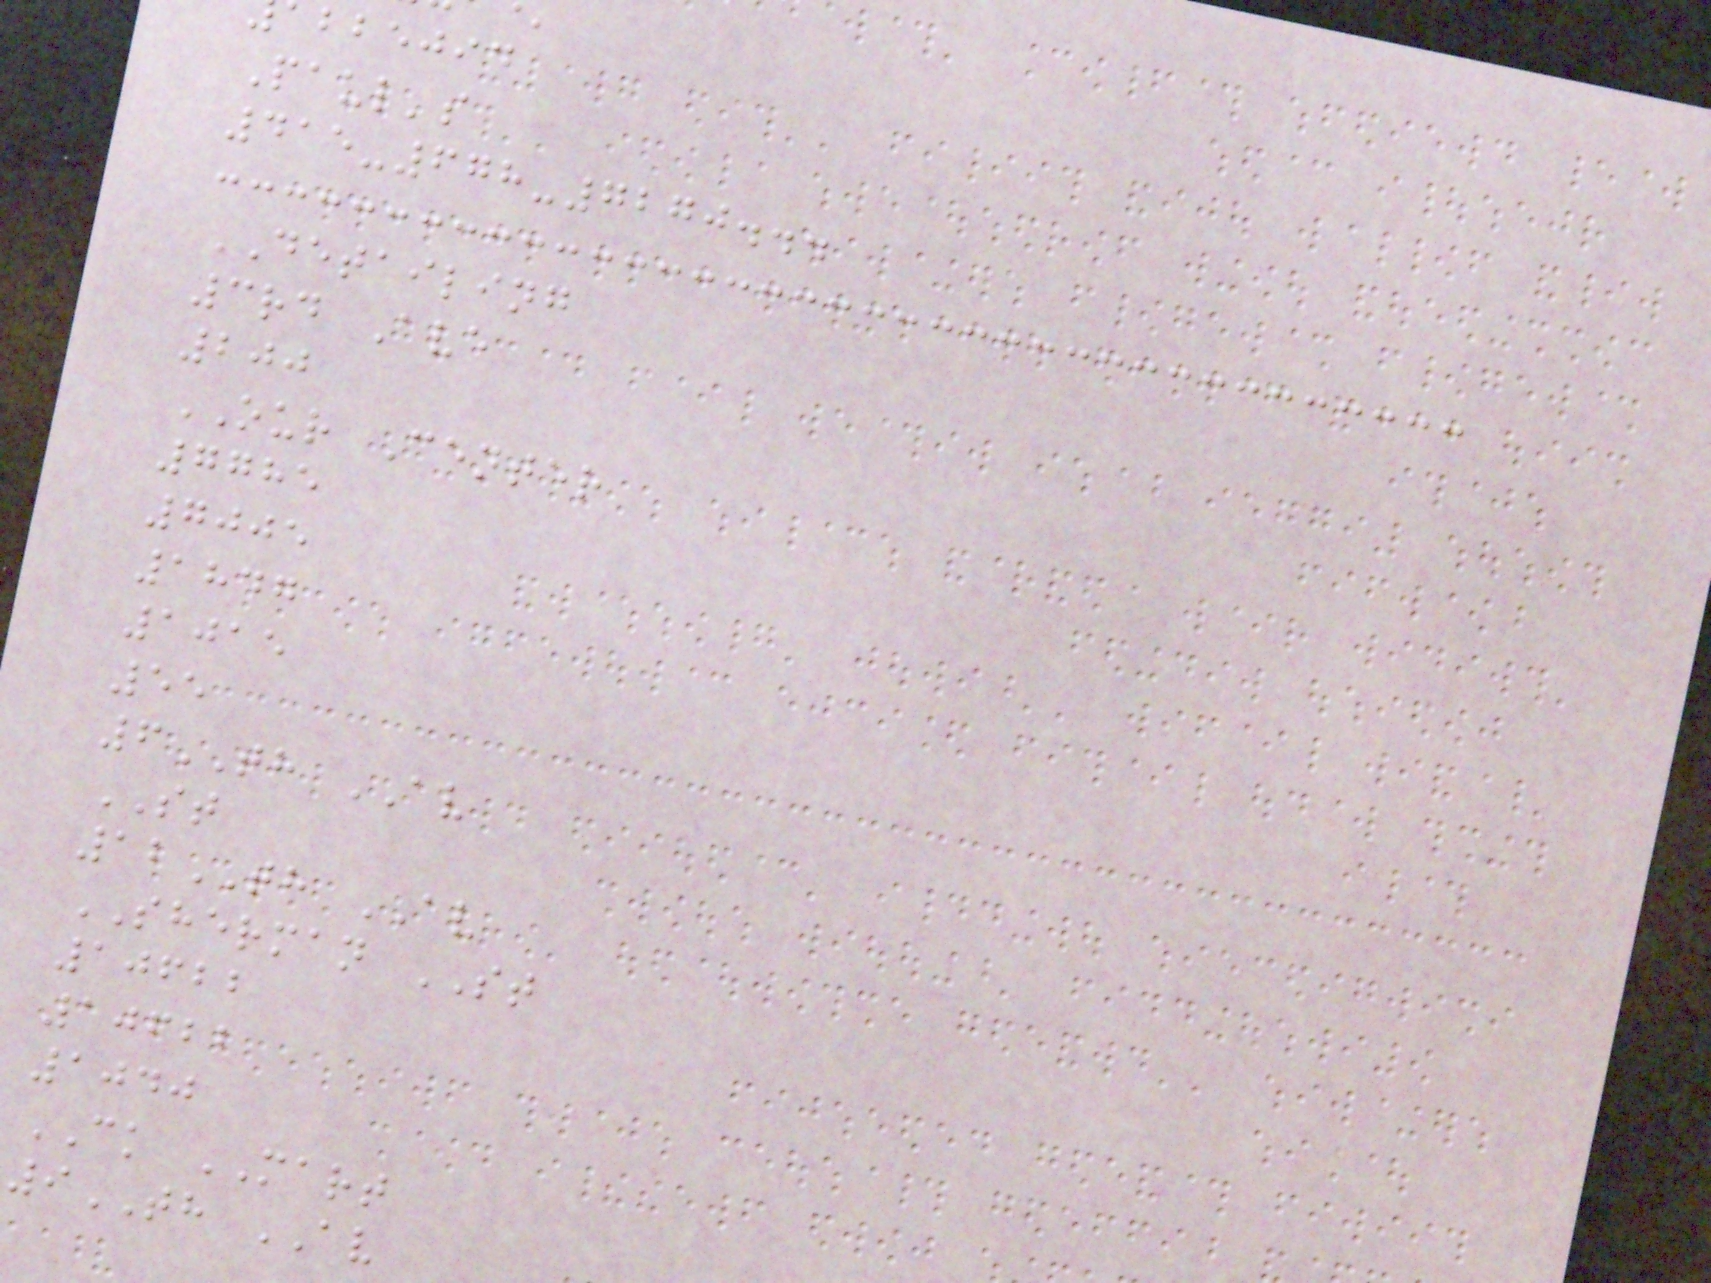bbejid
Paul's
415-678-7270...
DETAILING
3rd Ave
200
OUR Center
7785
7005
1847
1015
55
6TH AV
ST
12TH AV
SHERMAN ST
10622
10622
1040
CK MART
9TH AV
